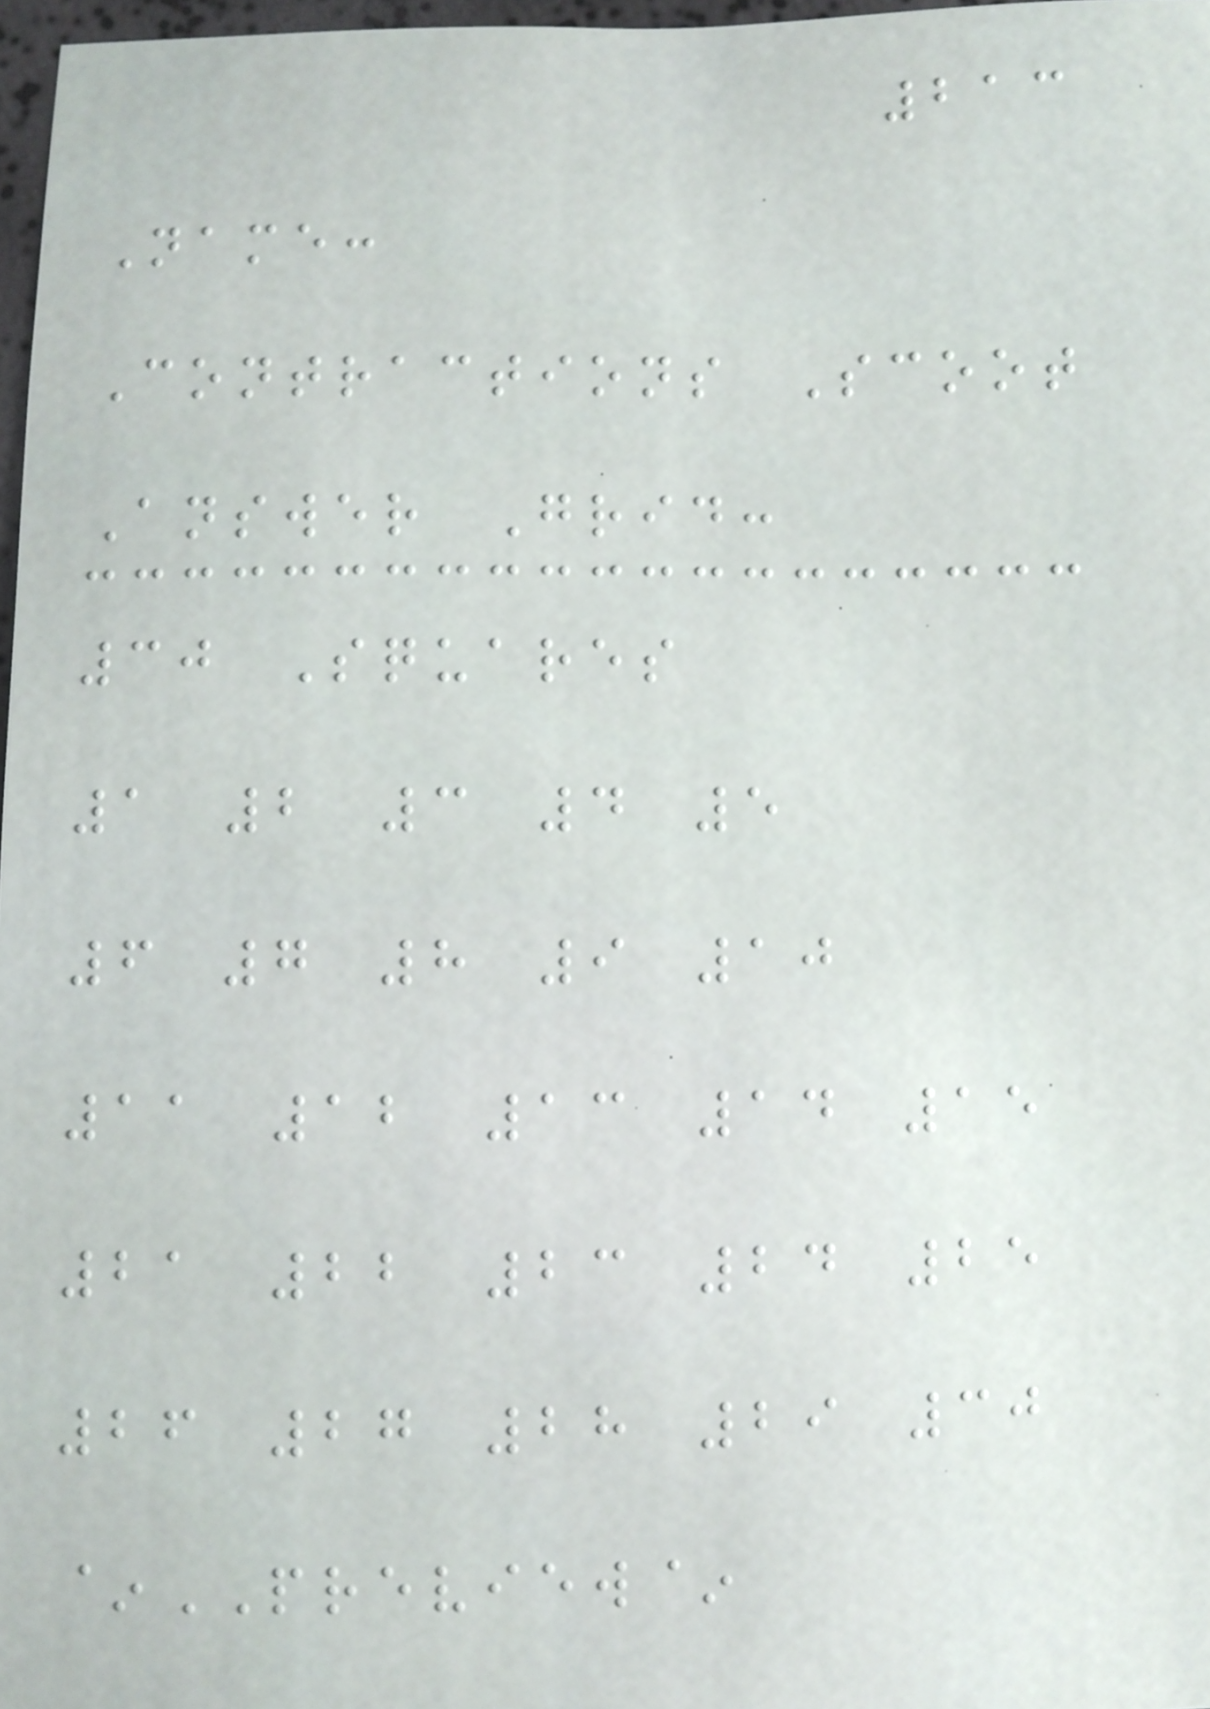213
Name:
Contractions Scoot
Answer Grid:
30 Squares
1 2 3 4 5
6 7 8 9 10
11 12 13 14 15
21 22 23 24 25
26 27 28 29 30
~PREVIEW~
